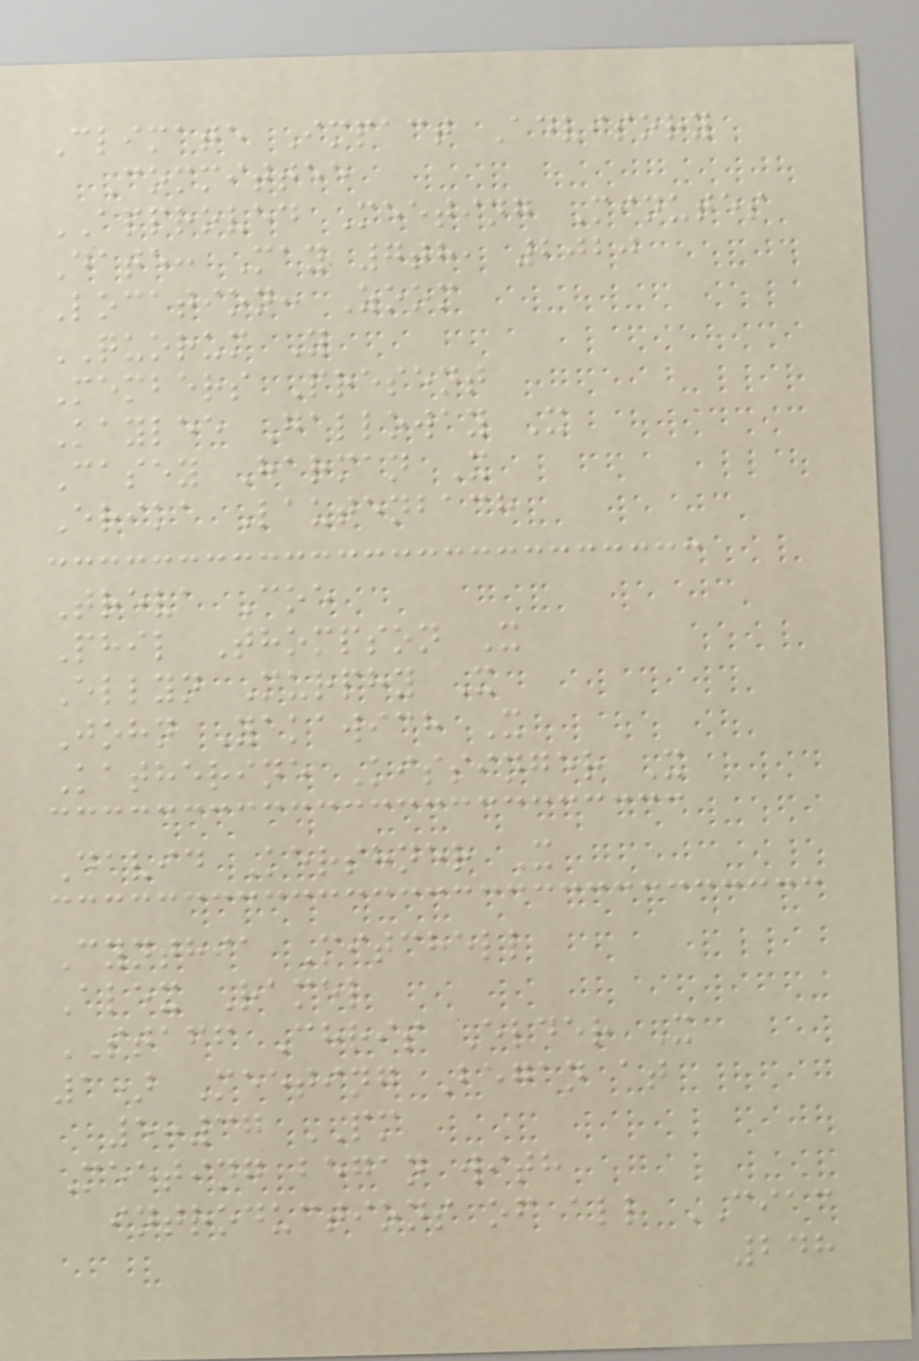Climate Impact Advisory
Committee
APPROVED Meeting Minutes
Date: May 7th, 2020
Location: Zoom
QUORUM Y
Members Present
Kaylee Galloway X
Casey Harman X
Erika Lautenbach
Treva Coe
Phil Thompson X
Ellyn Murphy X
John Yakawich X
Katherine Kissinger X
David Kershner X
Cynthia Mitchell
Alex Ramel
STAFF Chris Elder X
1) Meeting Began at
5:37 PM
Meeting began with
introductions of all CIAC
248
